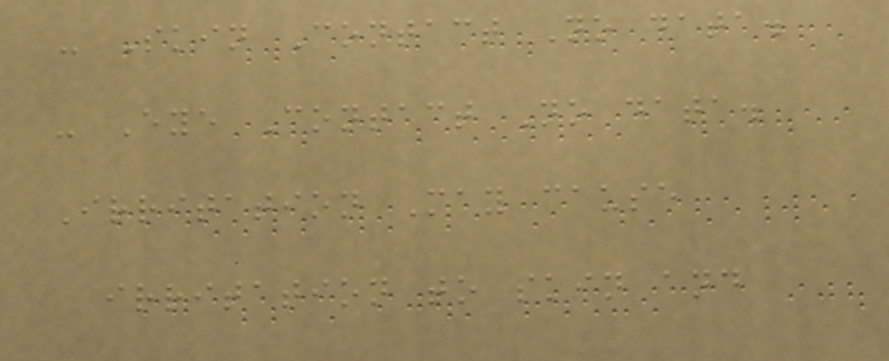- Skin Contact No data.
- Eye Contact No data.
Irritation May cause
irritation to skin and
